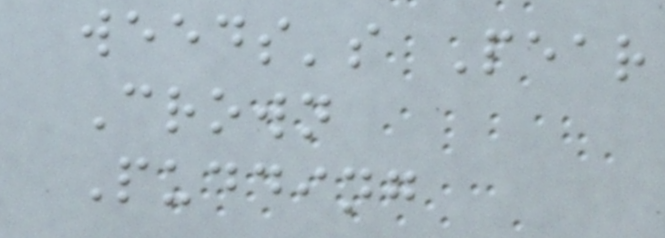weeds's Pear
Crown
Pudding
